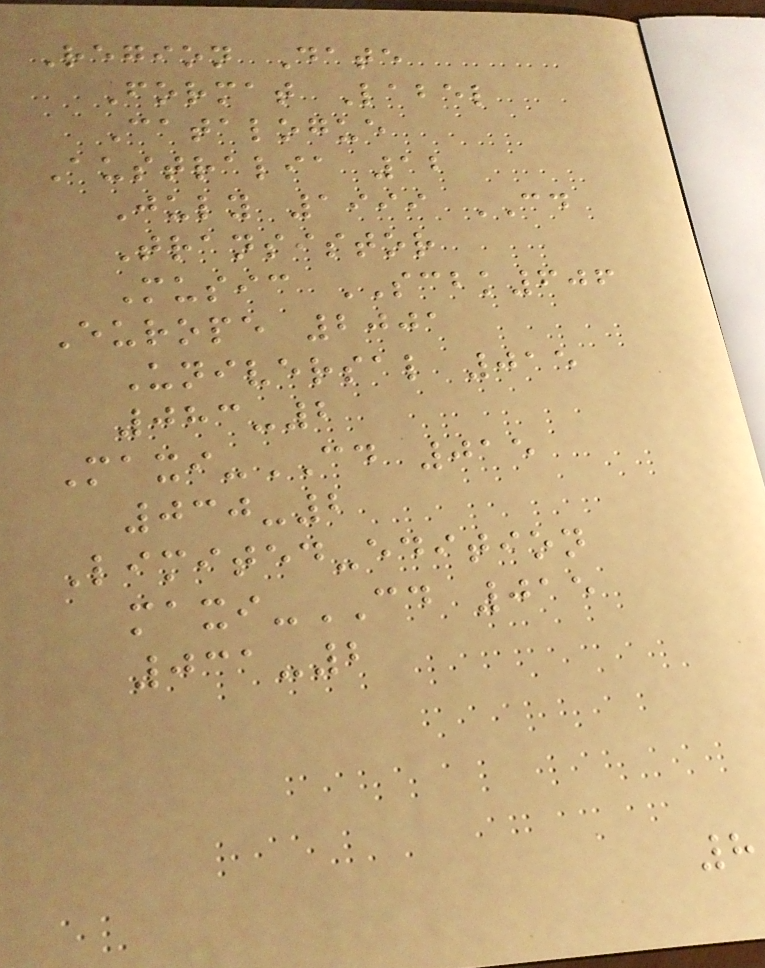Region Date
Format Label
Catalogue
Australia 12
July 1999 CD
Transistor
Music SCBK606
Europe 2001
Universal 015
083-2
Maxi-CD 015
030-2
Limited-edition
maxi-CD 015
031-2
8
